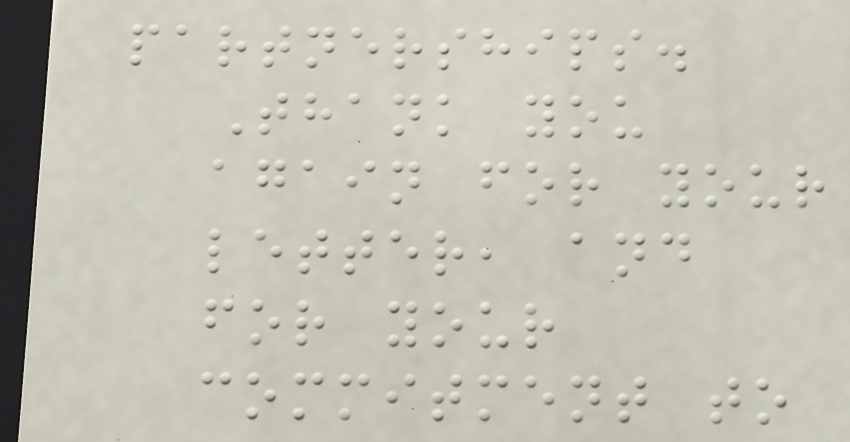partnerships.
Thank you
again for your
letter, and
for your
commitment to
